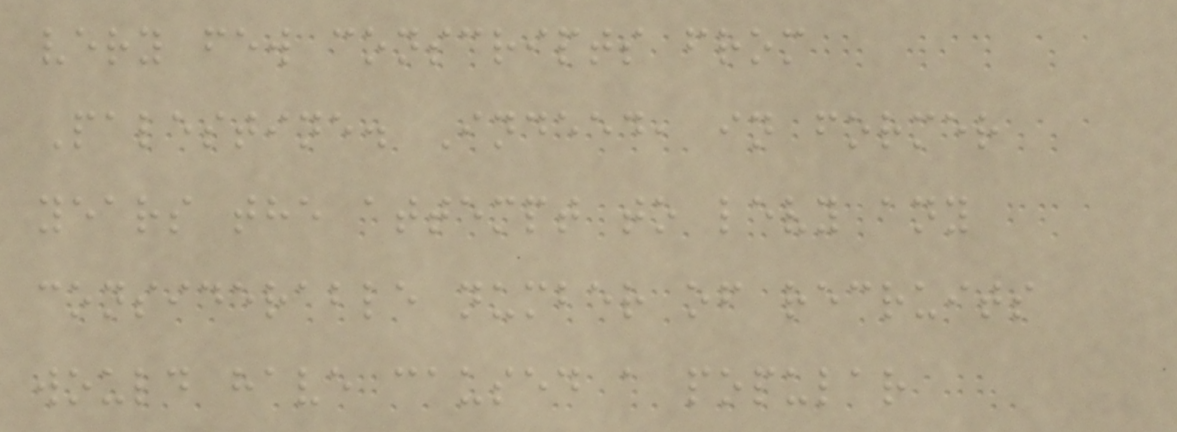very few conscripts from
Palestine. Indeed, in former
years the attempt to levy any
considerable number of recruits
would have caused a popular
